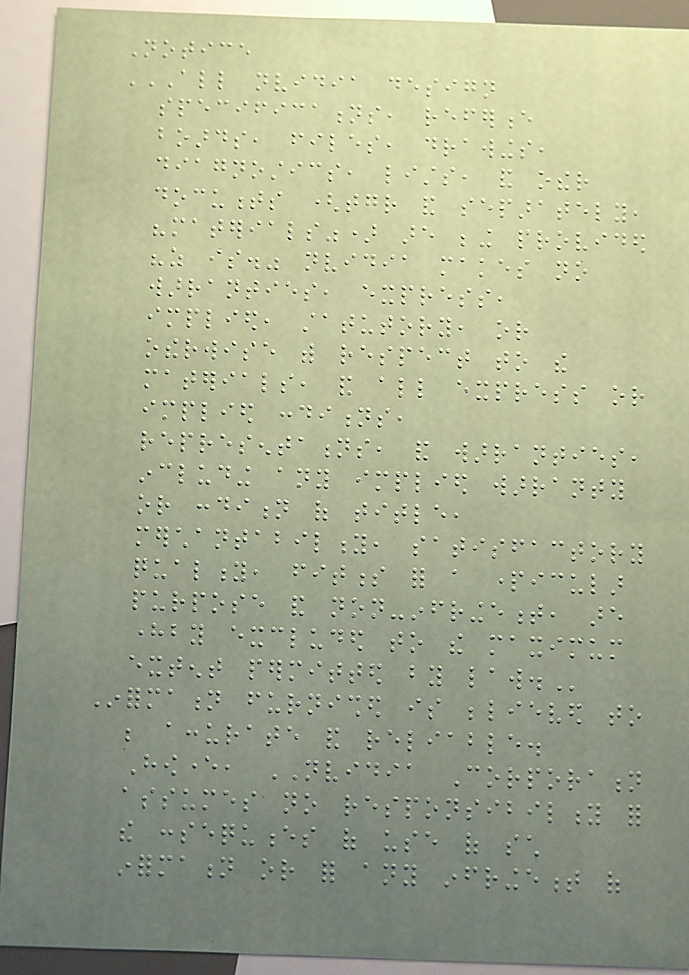Notice
ALL NVIDIA DESIGN
SPECIFICATIONS, REFERENCE
BOARDS, FILES, DRAWINGS,
DIAGNOSTICS, LISTS, AND OTHER
DOCUMENTS (TOGETHER AND SEPARATELY,
"MATERIALS") ARE BEING PROVIDED
"AS IS." NVIDIA MAKES NO
WARRANTIES, EXPRESS,
IMPLIED, STATUTORY, OR
OTHERWISE WITH RESPECT TO THE
MATERIALS, AND ALL EXPRESS OR
IMPLIED CONDITIONS,
REPRESENTATIONS, AND WARRANTIES,
INCLUDING ANY IMPLIED WARRANTY
OR CONDITION OF TITLE,
MERCHANTABILITY, SATISFACTORY
QUALITY, FITNESS FOR A PARTICULAR
PURPOSE AND NON-INFRINGEMENT, ARE
HEREBY EXCLUDED TO THE MAXIMUM
EXTENT PERMITTED BY LAW.
Information furnished is believed to
be accurate and reliable.
However, NVIDIA Corporation
assumes no responsibility for
the consequences of use of such
information or for any infringement of
